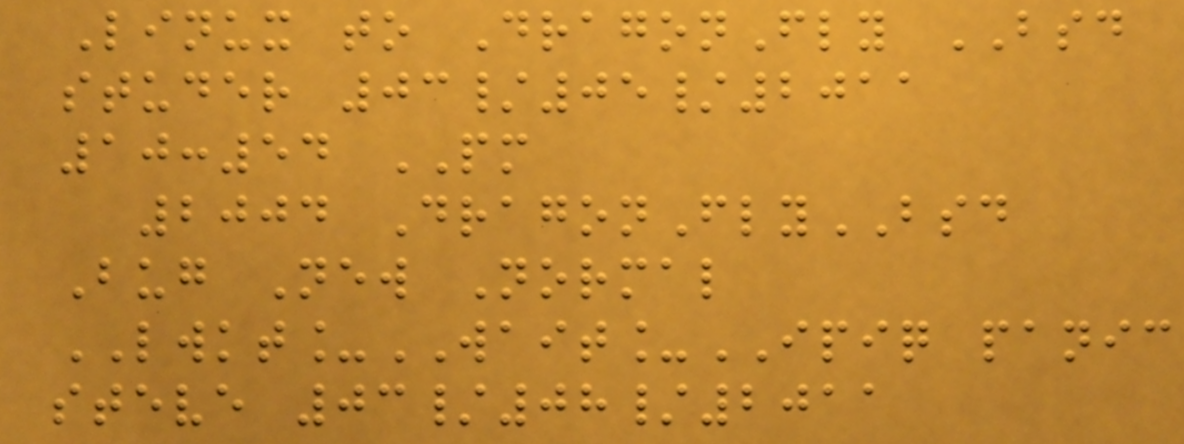Linux to DragonFly BSD
studer 03/05/2011
10:54 PM
2004 DragonFlyBSD
Bug New Normal
LWKT_WAIT_IPIQ panic
steve 03/08/2011
